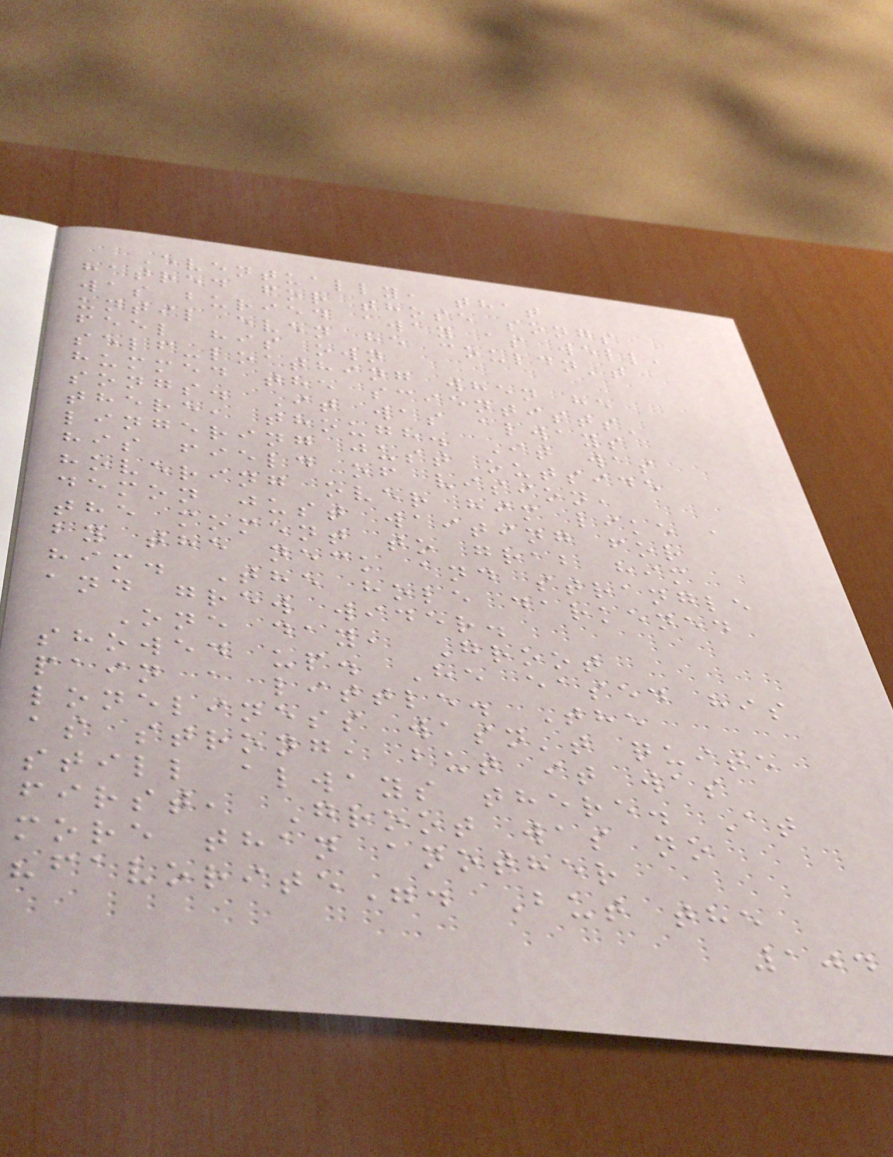Eventually, that
hatred for those songs
was buried away as well,
until even he couldn't
feel his own
self-loathing when he
hummed the scientists'
songs. It was always
there, though. It was
lingering just outside
his field of vision,
hovering over him like a
demon just waiting for
the moment to grab him
by the neck and strangle
him. The hole darkened
and grew wider.
One day, Groot
showed up. He eased his
pain a little. The
loneliness wasn't quite
as strong, but it was
still always there. At
first, Groot was no
more than another
"favorite". But the
104
